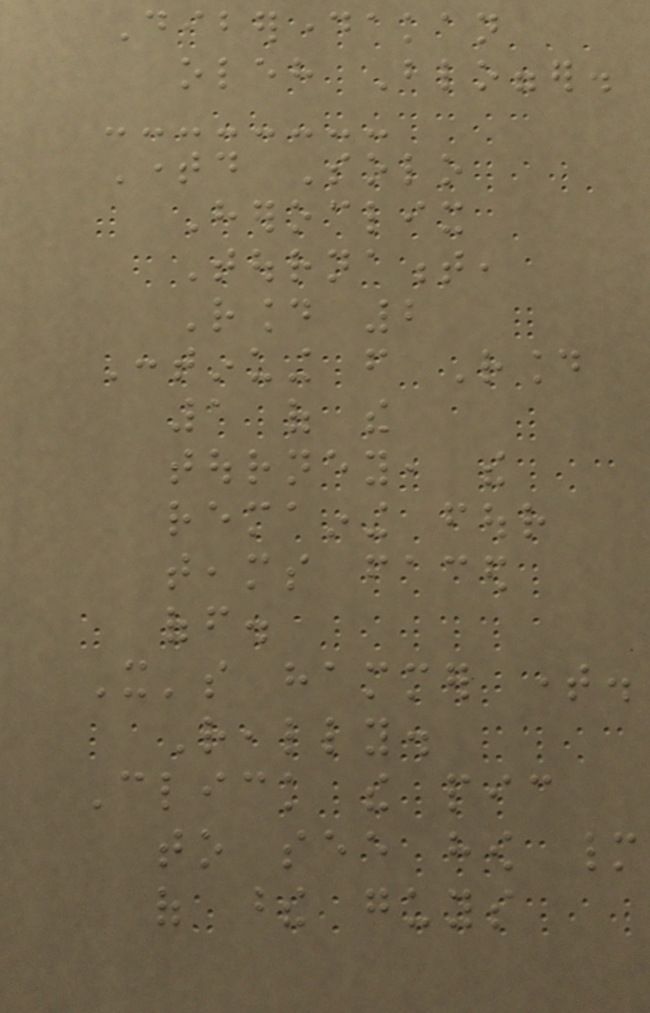Diberdayakan
oleh Blogger.
Timed Solo
Heroclix
Tournament,
Round 2
Continuing from Round
1 of the
tourney, the
remaining four
teams faced
off.
It's hammer time.
Really.
Click the pic
to see how many
of these guys
